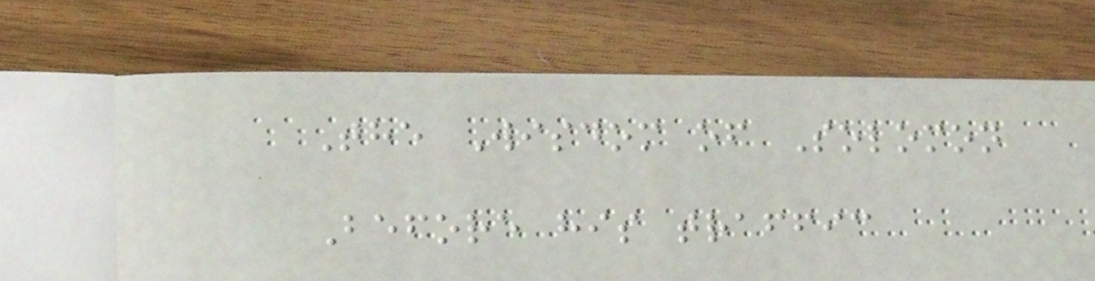The Wisdom of Solomon
Before his traffic
